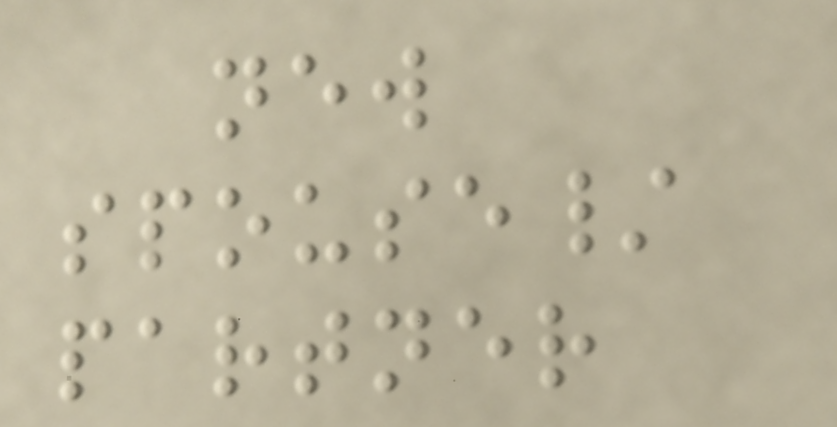new
spouse/
partner
